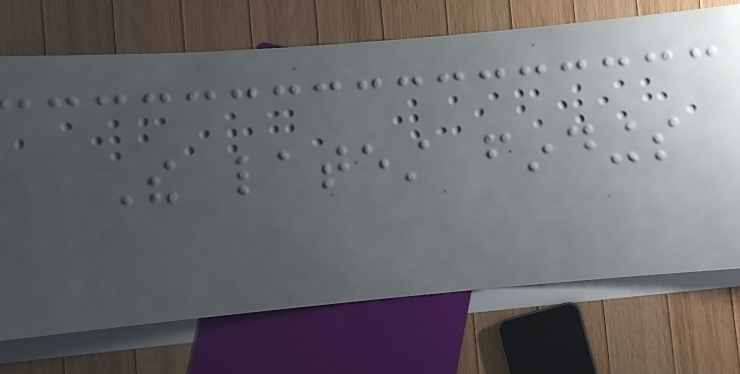The latest findings
